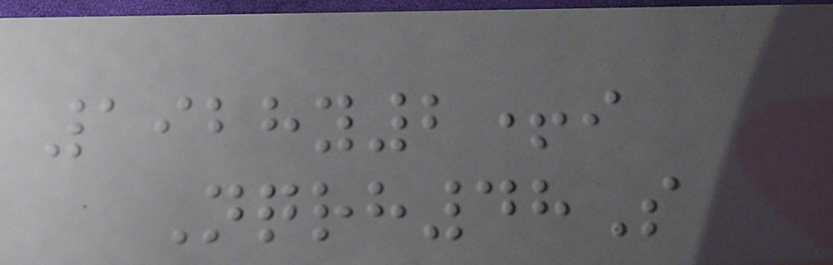1928y2+i
Nqrh48S
